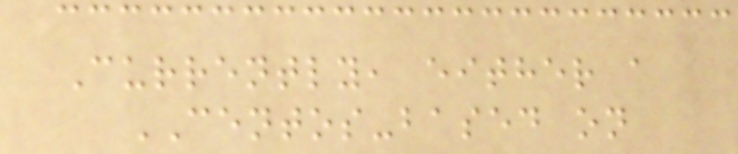Currently, either a
CENTOS-based on
